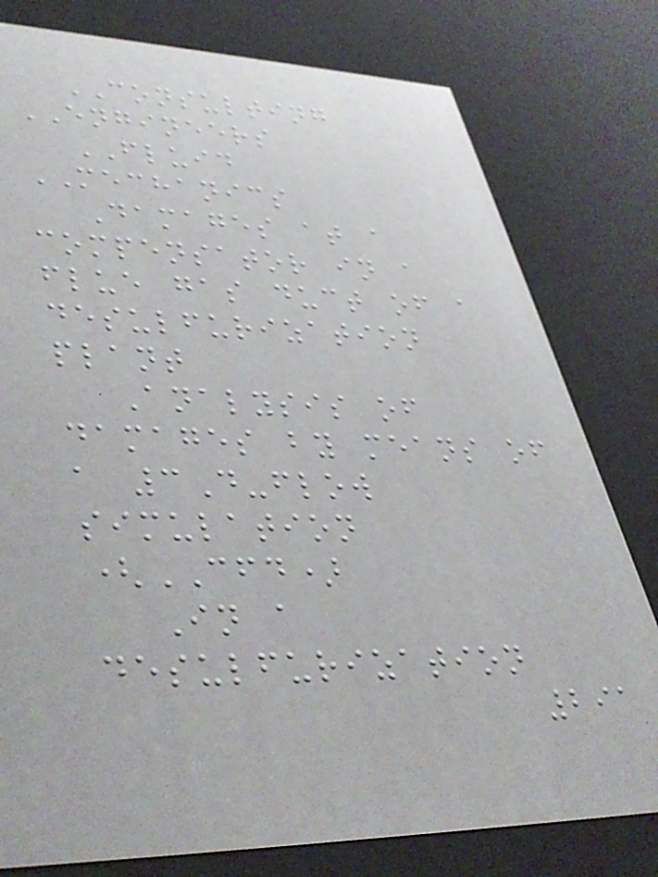CONSULTING
ENGINEERS
FLUID
MECHANICS
Damages at a
compensator in a
flue gas duct of a
desulfurization
plant
Analysis of
damages by means of
a 3D-flow
simulation
(CFD)
In a
desulfurization
291
